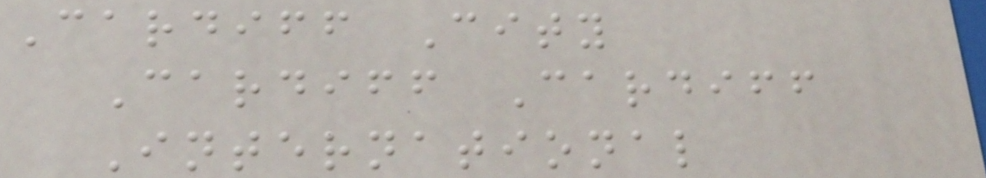Cardiff City
Cardiff Cardiff
International
